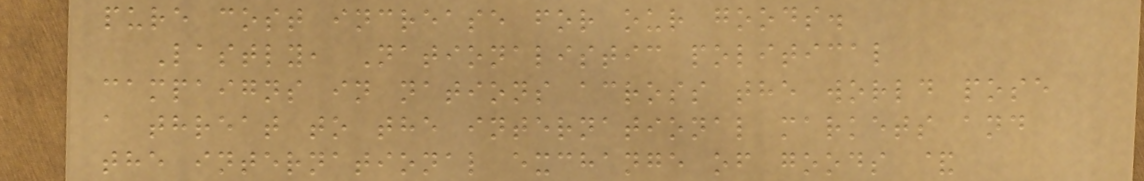pure cost increase for our goods.
Lastly, Nationalistic political
campaigns in nations across the world pose
a threat to the international markets and
the international exchange of goods &
